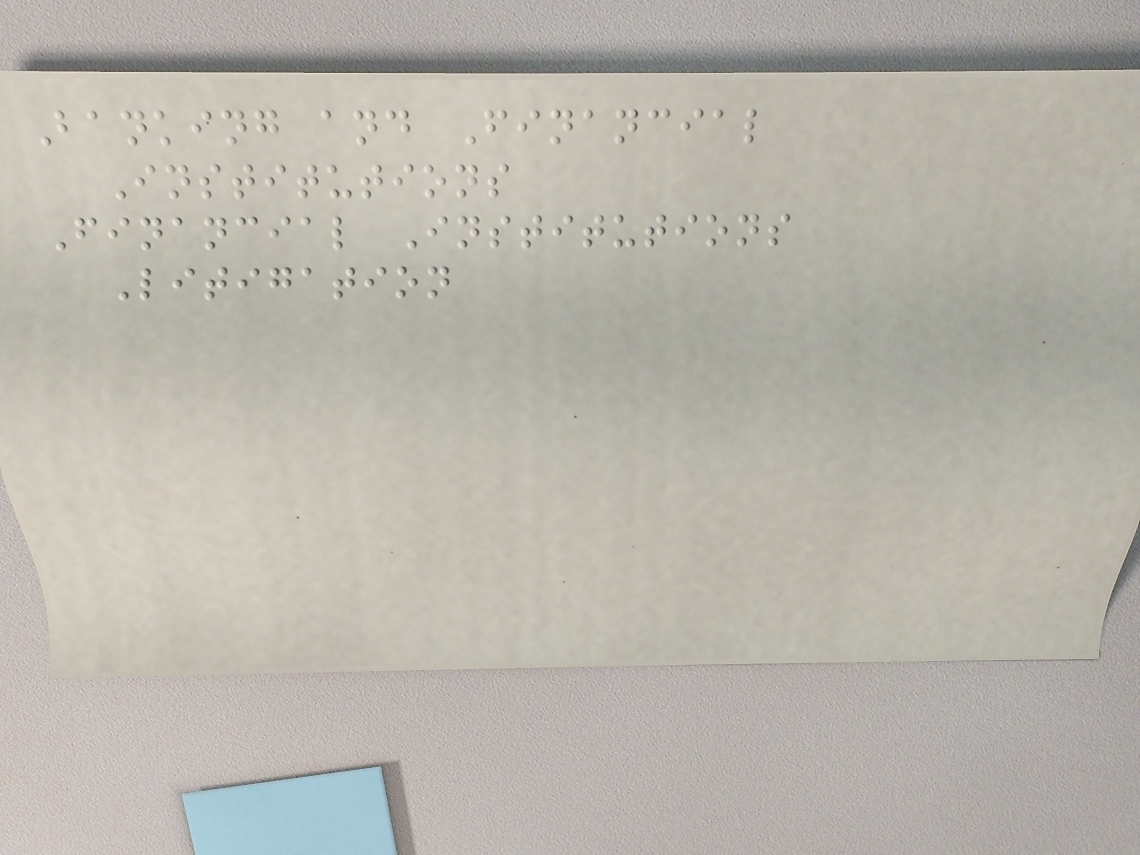Banking and Financial
Institutions
Financial Institutions
Litigation
